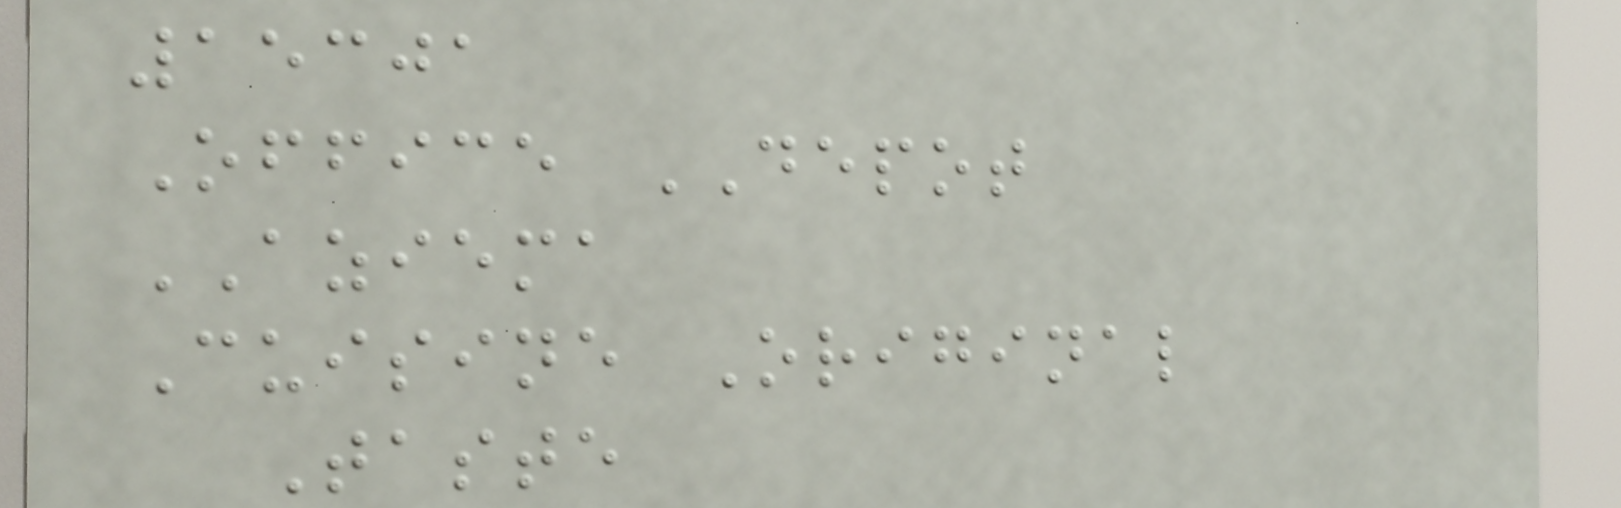15301
Office DEPOT
AZIEMA
Cuisine Original
Taste
